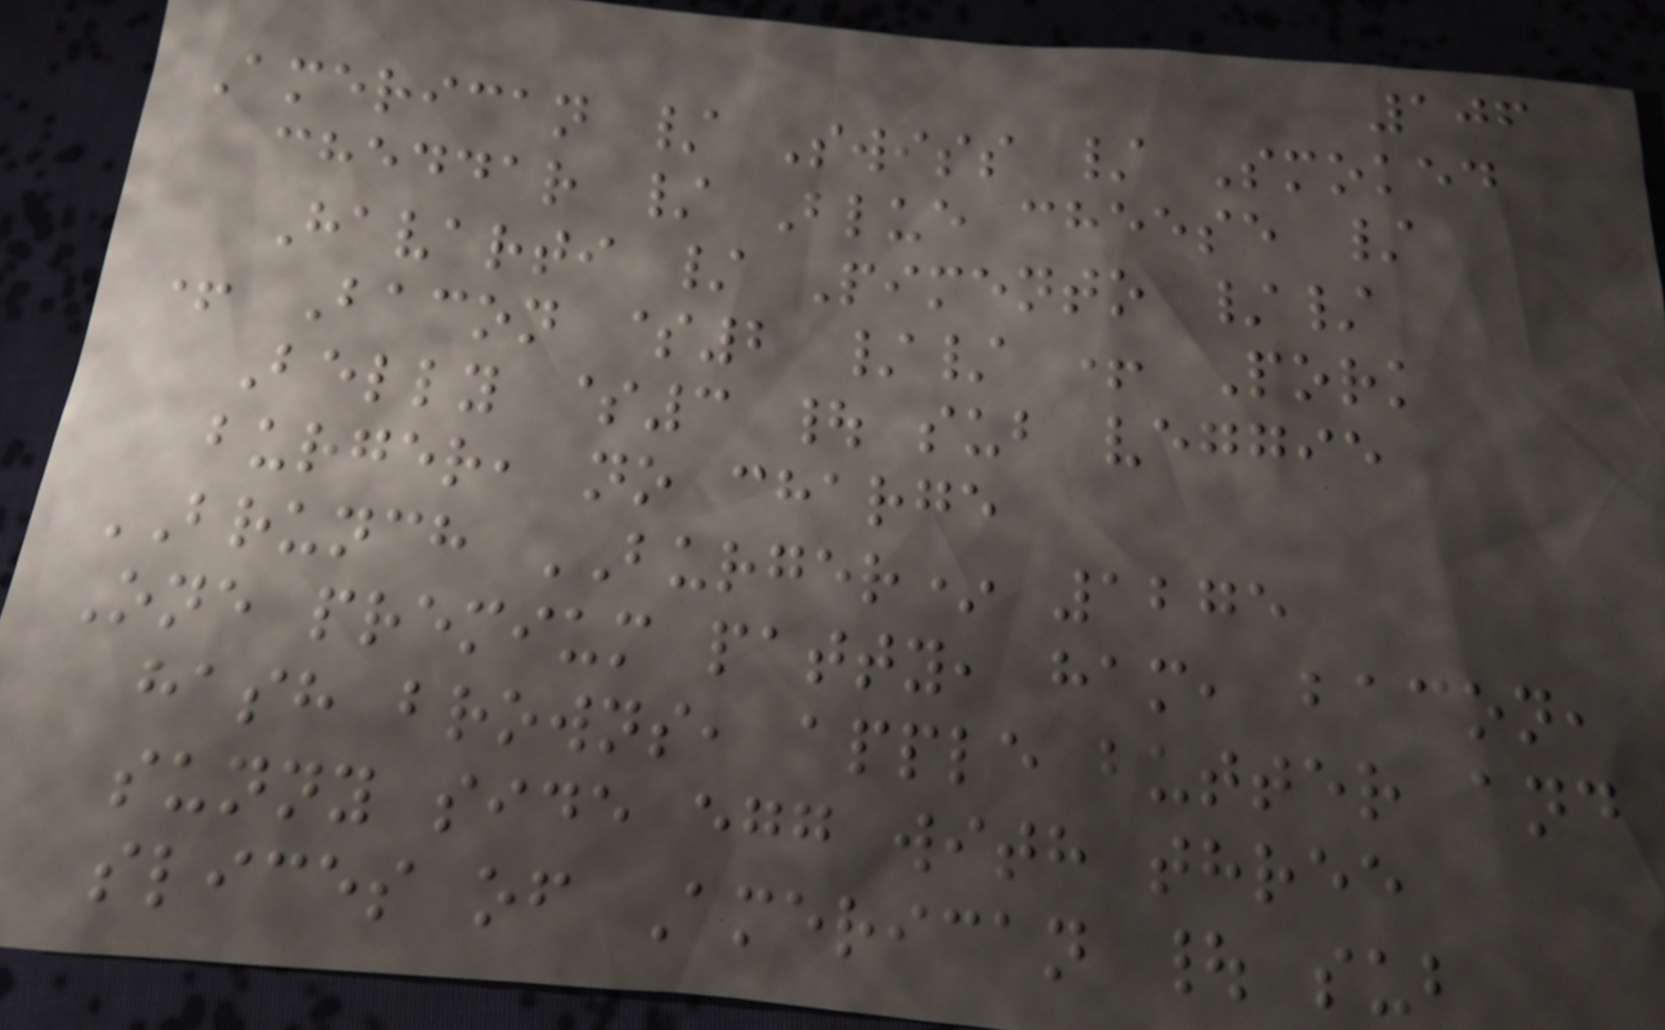106
American / Swiss / Smoked
cheddar / Blue cheese /
Havarti / Pimento //
+ Bacon $2 // + Pork
Belly $3 | sub veggie
burger, no charge
BRUNCH BURGER* 1275
One premium patty, ham, bacon,
hash browns, apple butter and
sunny side egg with three
slices of American | sub
